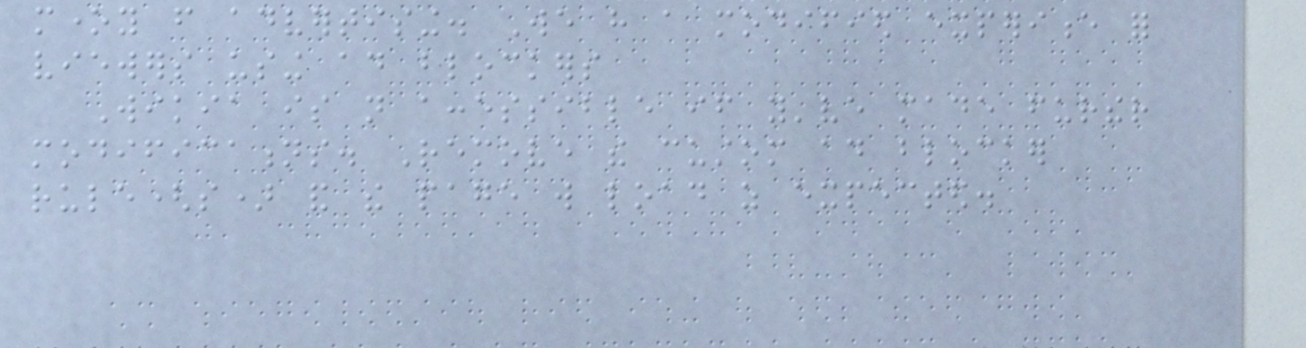money from advertising. We have a modified experience for
viewers using ad blockers
Wikia is not accessible if you've made further
modifications. Remove the custom ad blocker
rule(s) and the page will load as expected.
